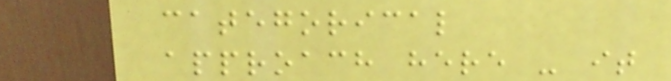categorical
approach here - it
